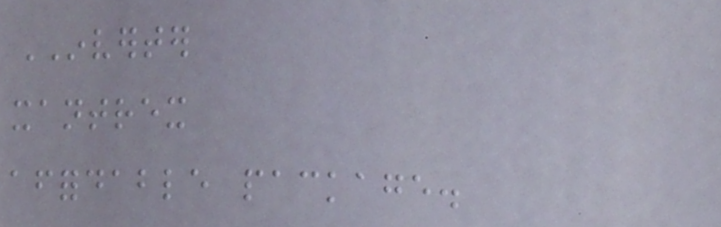INVERTER
xantrex
affordable package.
